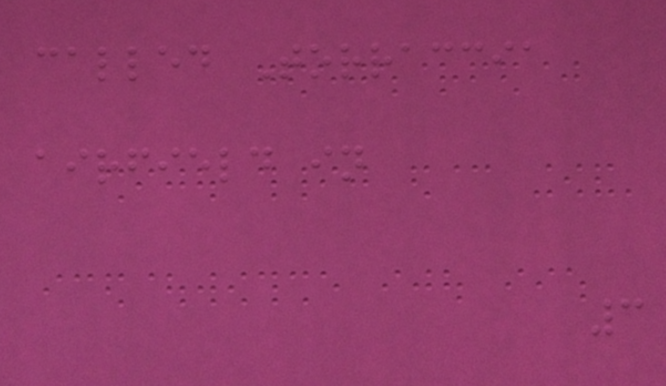called Torraccia
airfield in
3
